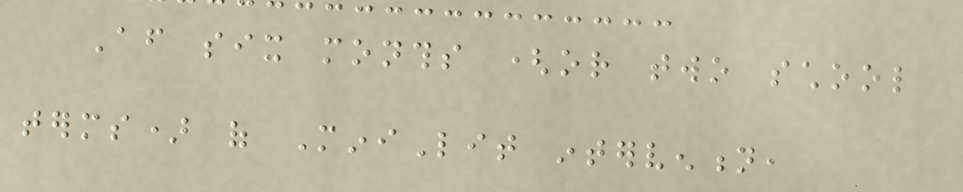After six months (or two school
terms) of MiniLit intervention,
